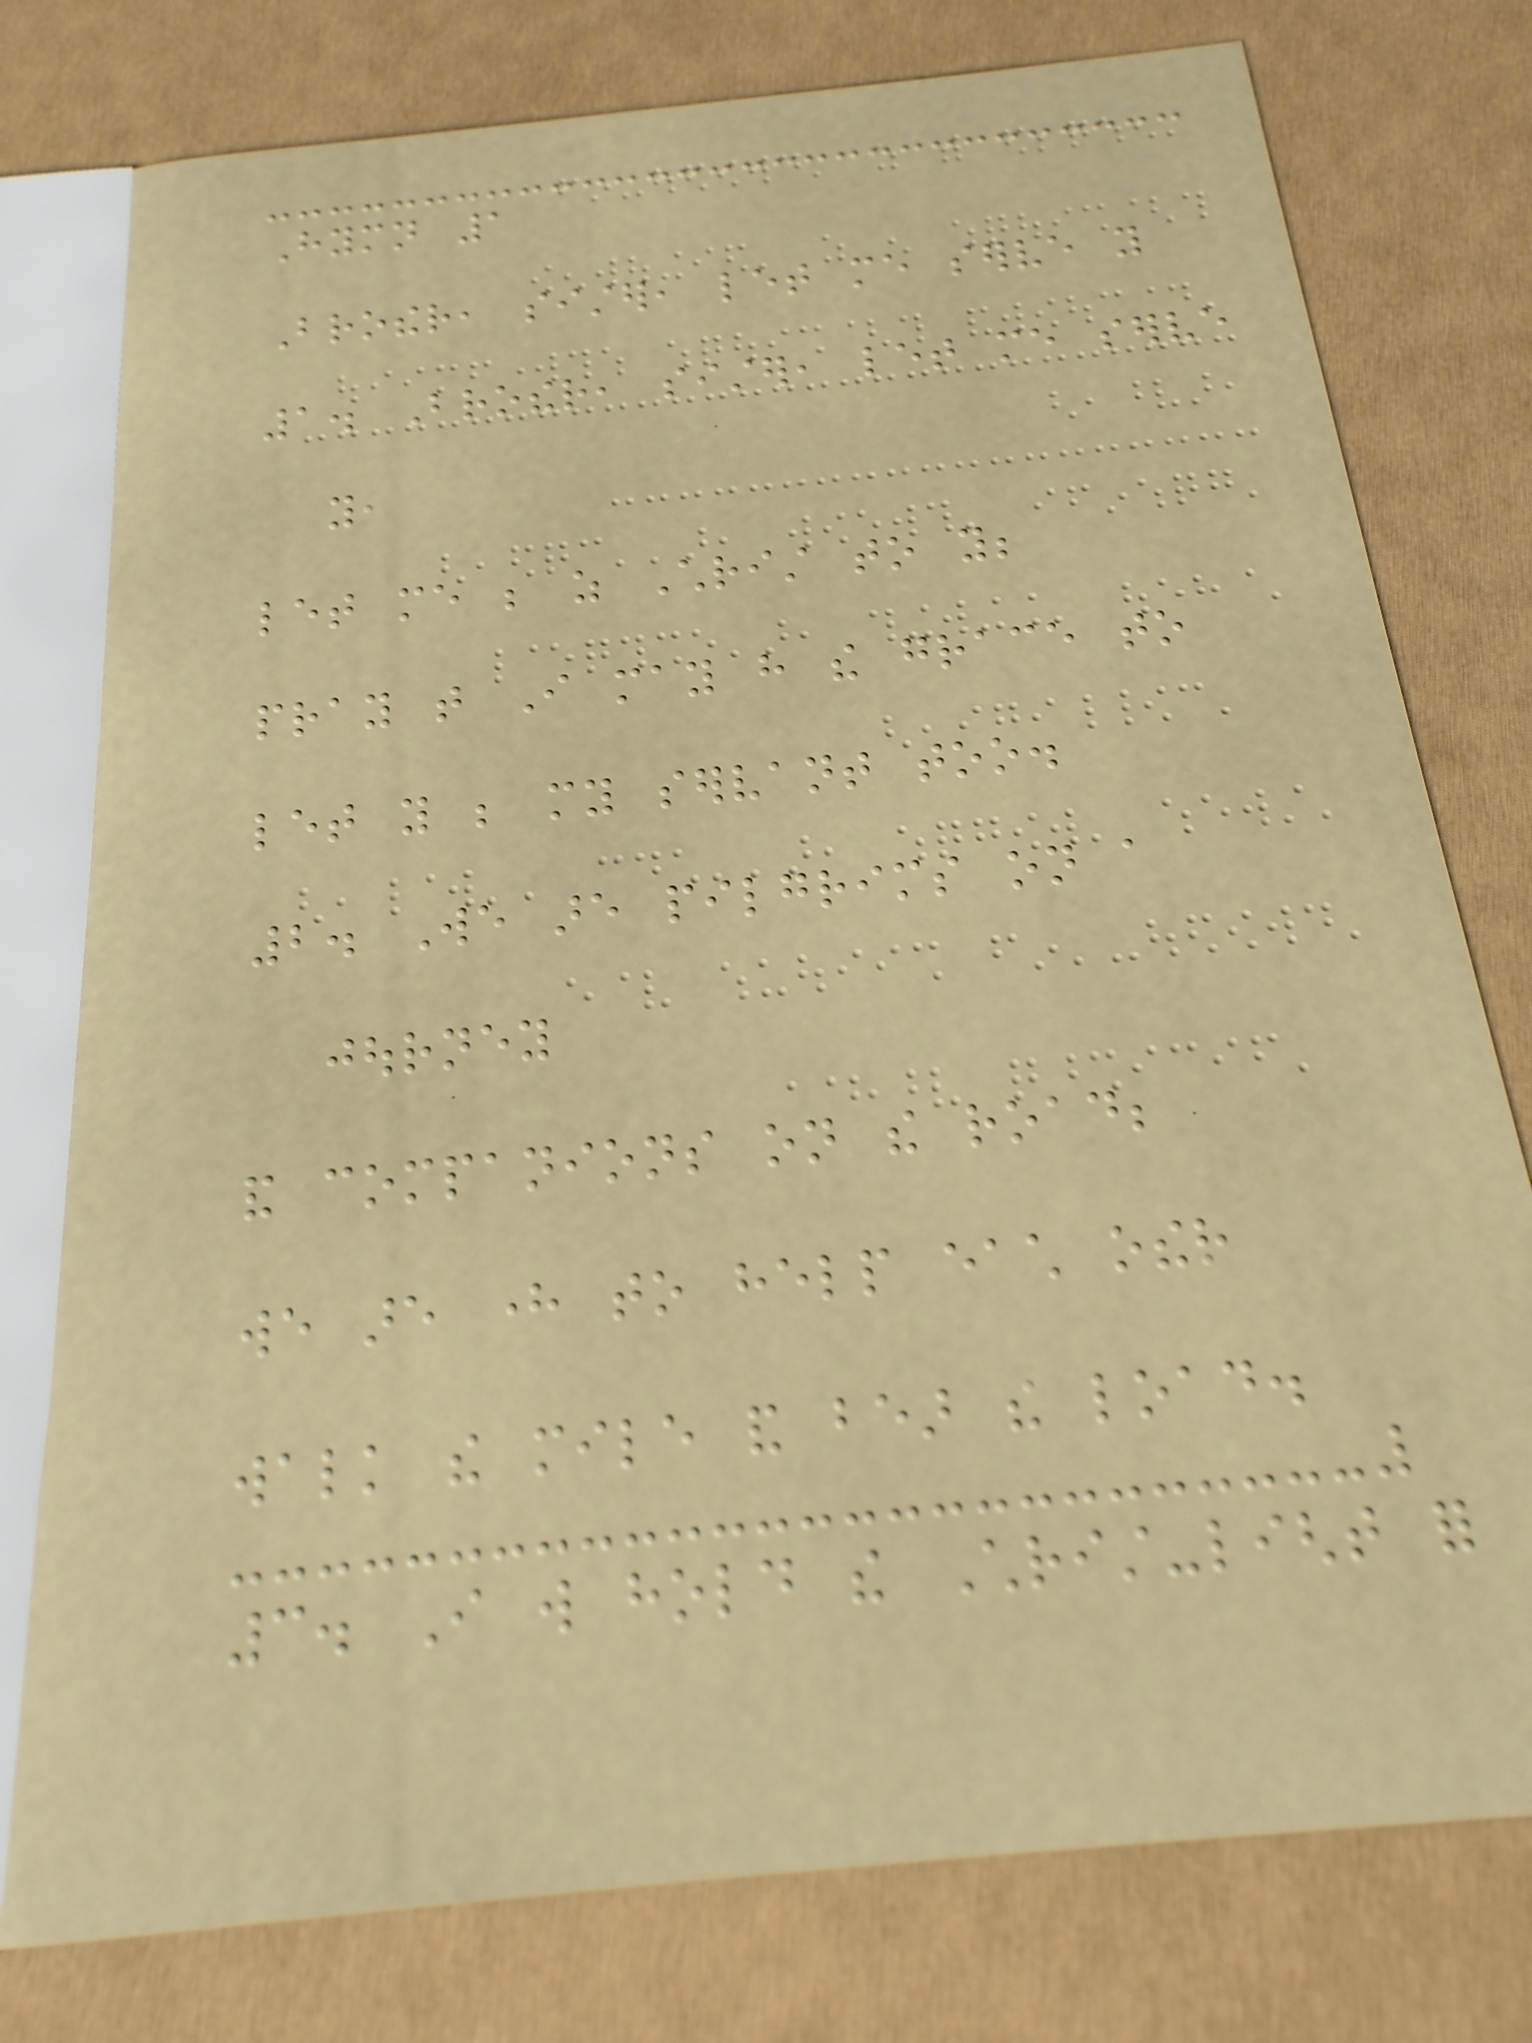Hymn 1
Brother, sister, let me serve you
1. Brother, sister, let me serve
you,
let me be as Christ to you;
pray that I may have the grace to
let you be my servant too.
2. We are pilgrims on a
journey
and companions on the road;
we are here to help each other
walk the mile and bear the load.
3. I will hold the Christ-light for
